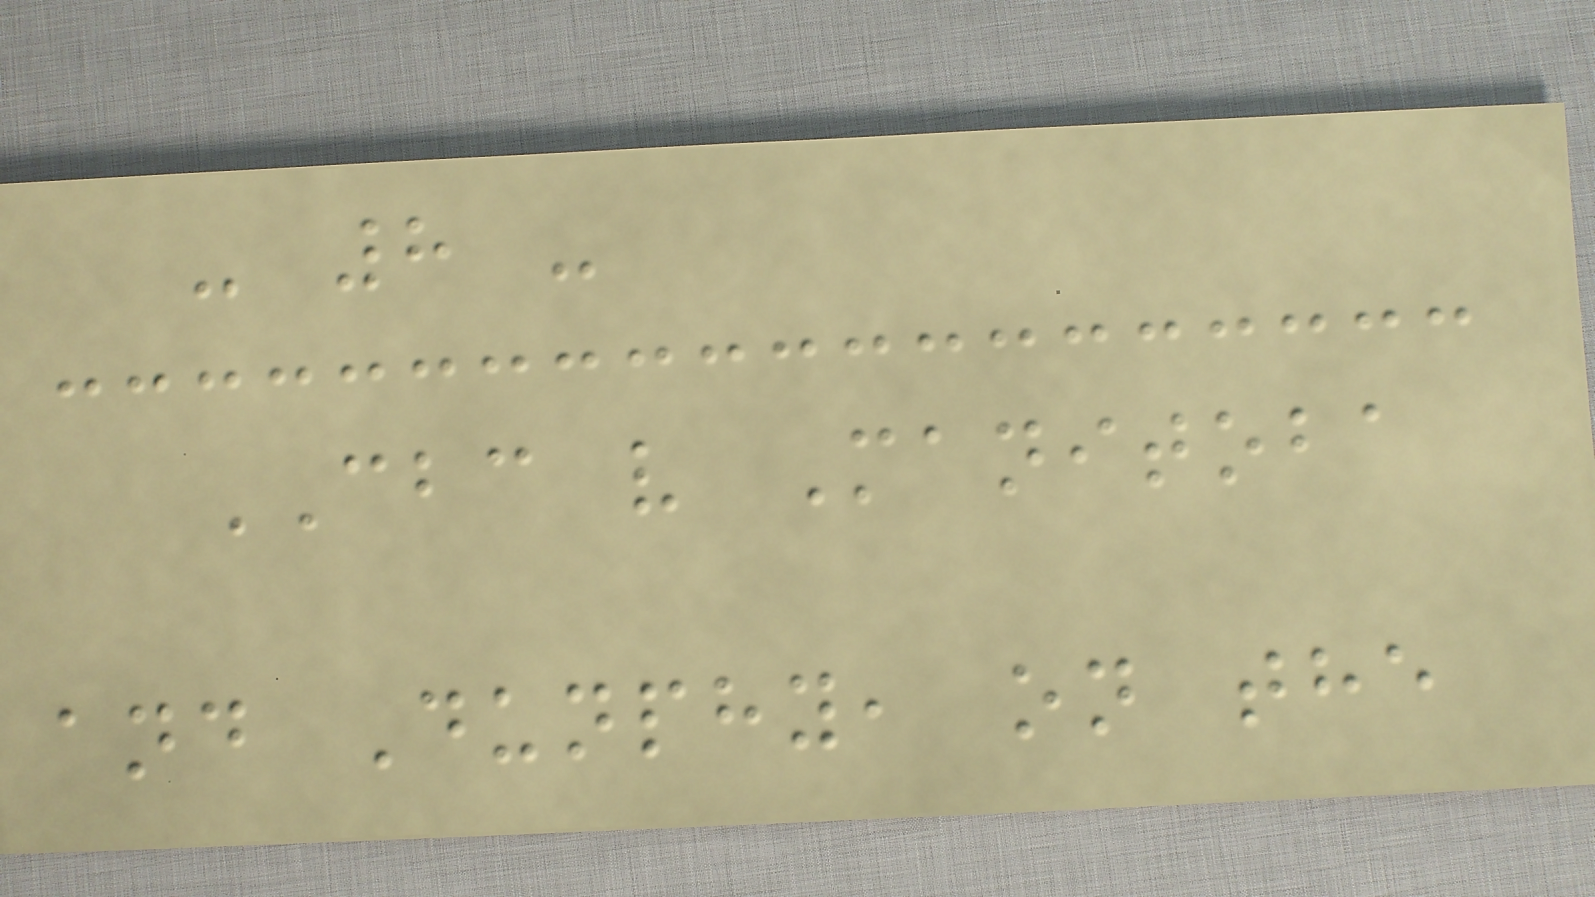- 8 -
CBC v Manitoba
and Dunphy, on the
